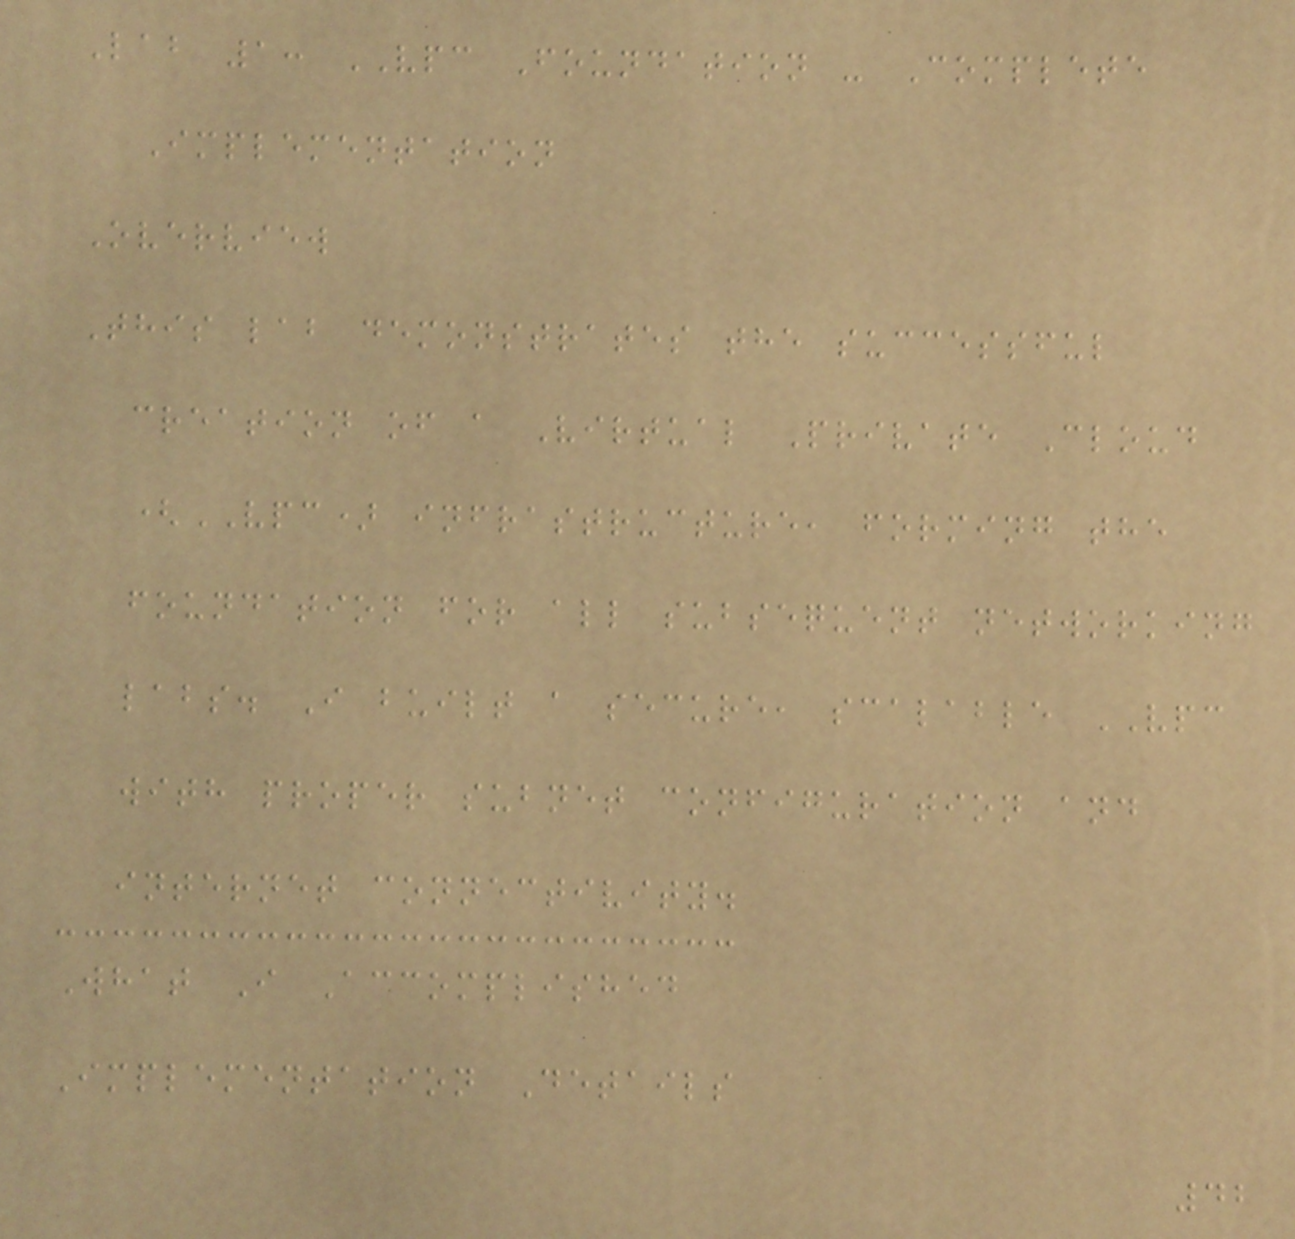Lab 1: VPC Foundation - Complete
Implementation
Overview
This lab demonstrates the successful
creation of a Virtual Private Cloud
(VPC) infrastructure, forming the
foundation for all subsequent networking
labs. I built a secure, scalable VPC
with proper subnet configuration and
internet connectivity.
What I Accomplished
Implementation Details
42
